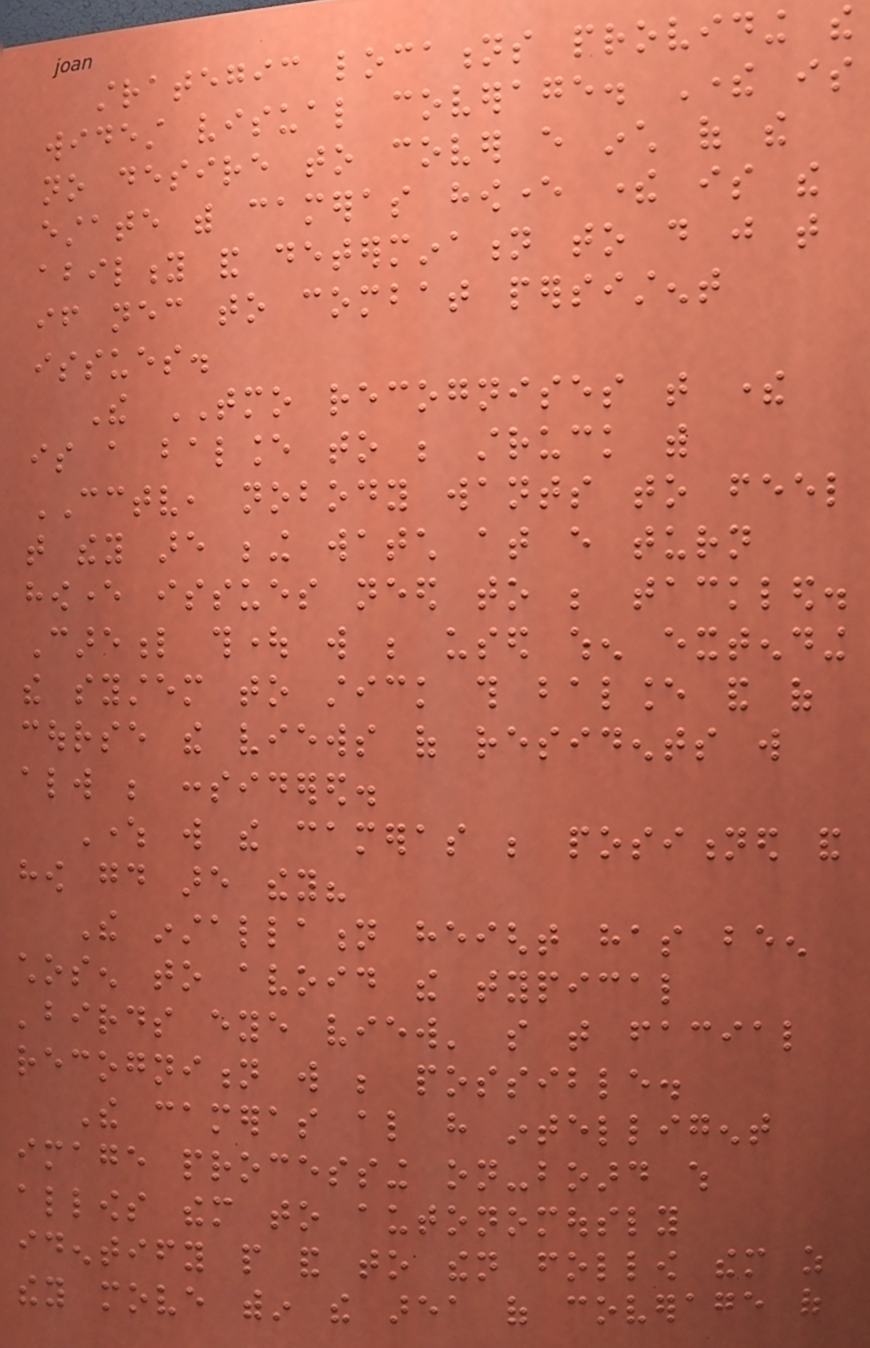strategic locations providing the
widest visual coverage. There is
no desire to cover every inch of the
estate with cameras however there is the
ability and determination to do just that
if necessary to combat persistent
issues.
The TMO recognises that there
is a balance to be struck with
CCTV, nobody wants to feel
that they are being watch at every turn
however issues need to be tackled.
Careful thought will be used when extending
the system to stick this balance and of
course the views of residents will
always be considered.
Where will the cameras be positioned and
how good are they?
The installation height has been
chosen to avoid the typical
'birds eye view' so that facial
recognition will be possible.
The cameras also have intelligent
image processing on-board which
allows them to autonomously
identify people and to then follow them as
they move within the area of coverage of
